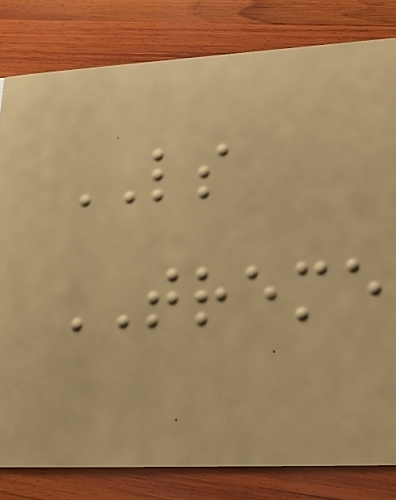LS
TREME
